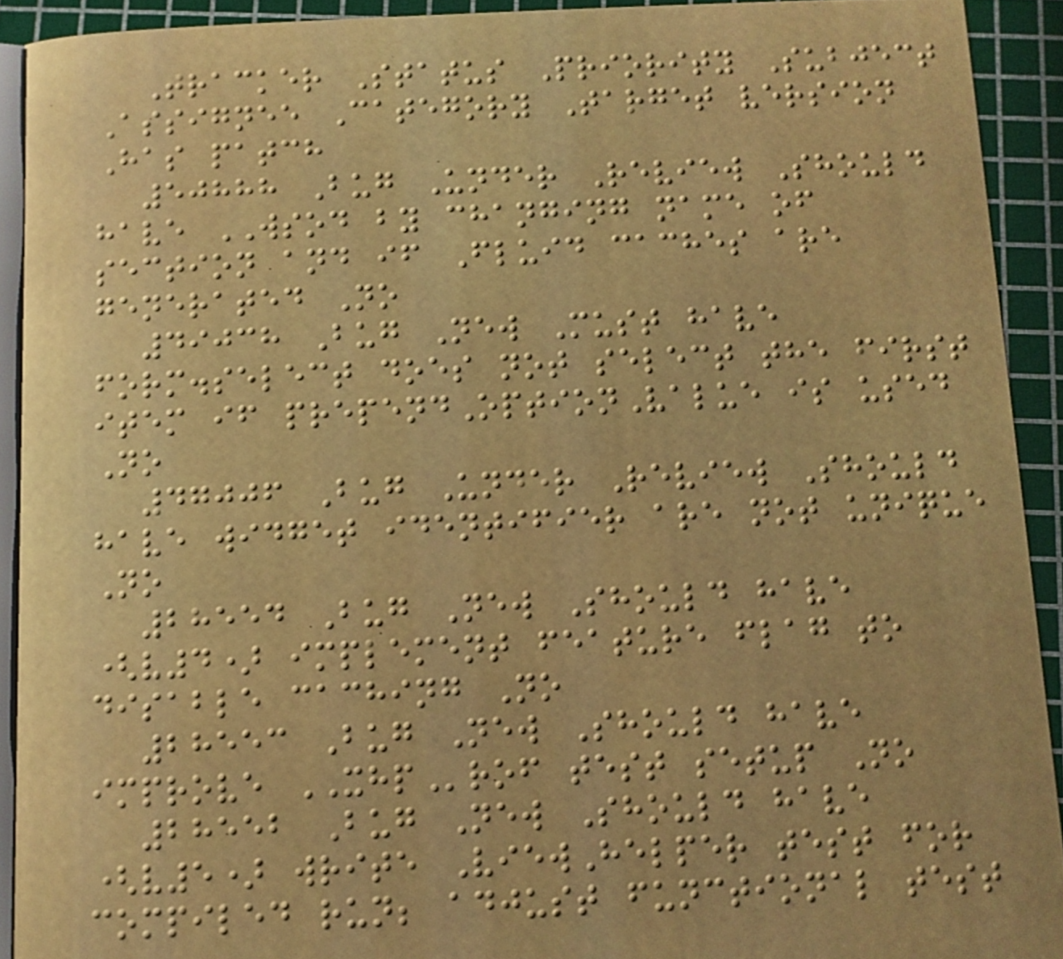Tracker Status Priority Subject
Assignee Category Target version
Has patch
50888 Bug Under Review Should
have WSOD by changing name of
section and if Fluid caches are
generated No
49038 Bug New Must have
form.select does not select the first
item if prependOptionValue is used
No
47006 Bug Under Review Should
have widget identifier are not unique
No
28554 Bug New Should have
(v4) implement feature flag to
disable caching No
28553 Bug New Should have
improve XHProf test setup No
28552 Bug New Should have
(v5) write ViewHelper test for
compiled run; adjust functional test
